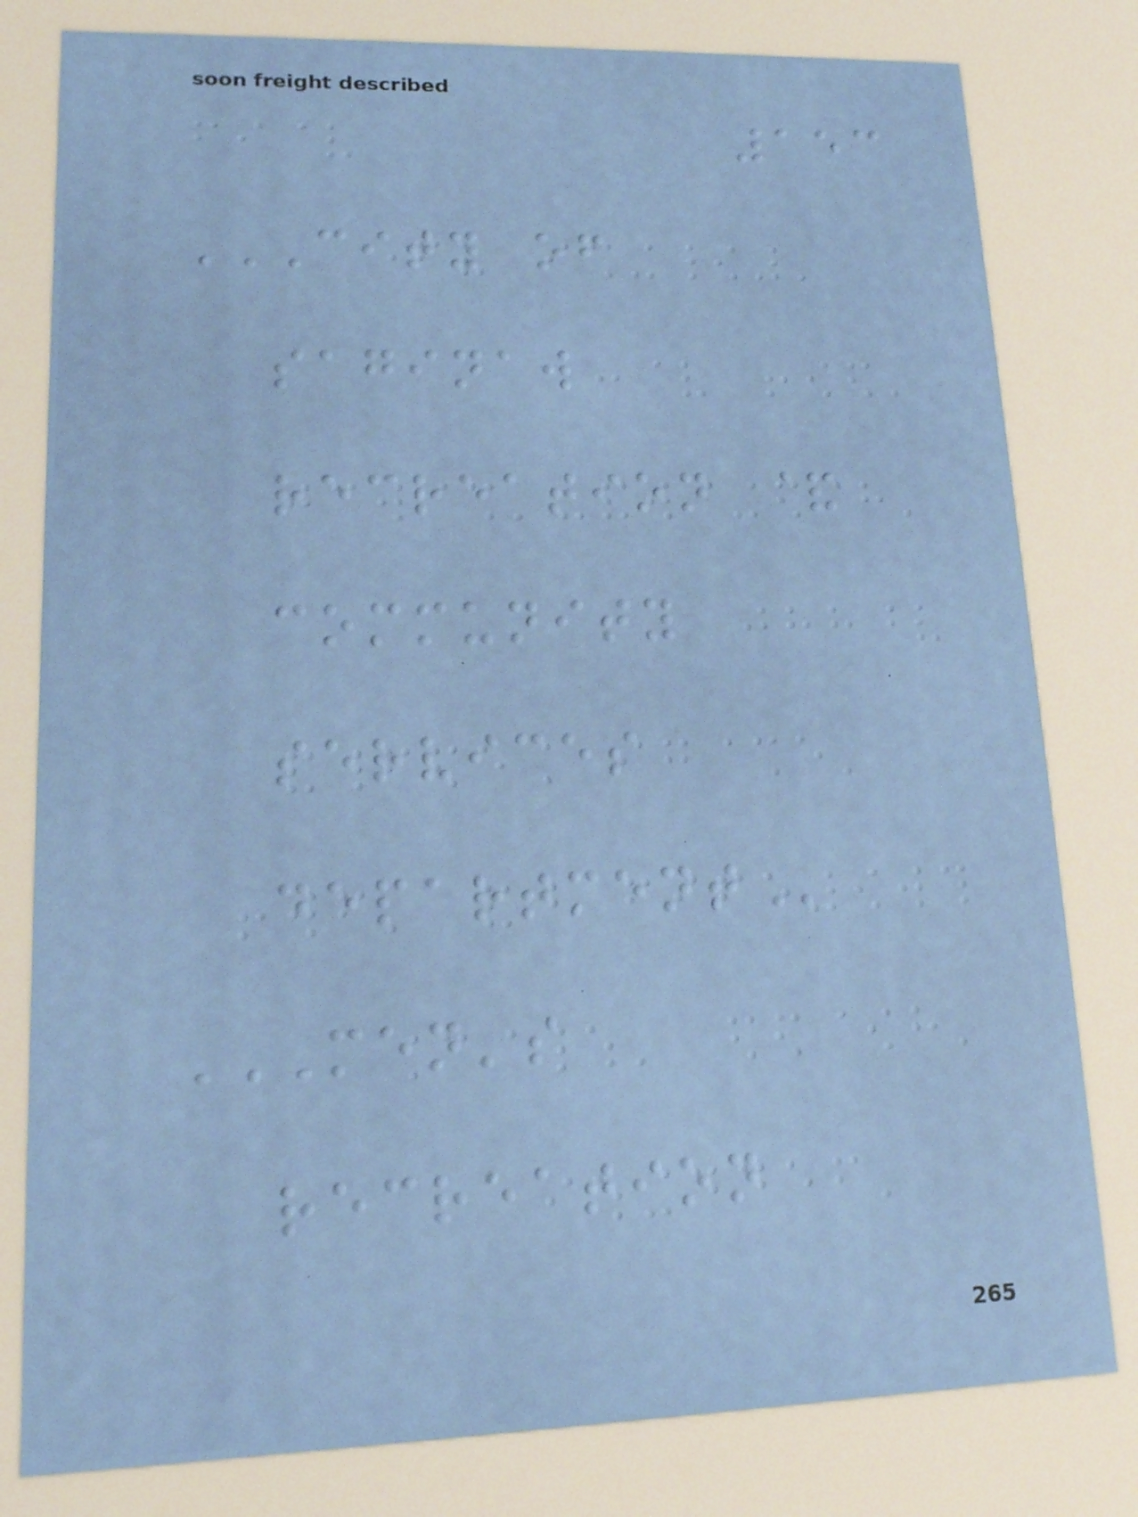153
CITY OF
SAGINAW
RECREATION &
COMMUNITY
SERVICES
DEPARTMENT
MEN'S
RECREATION
